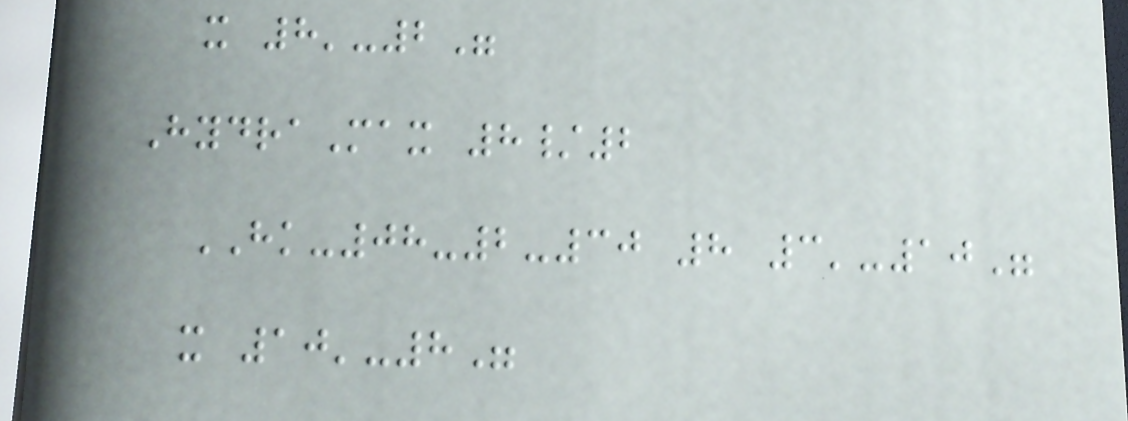x 8'-2"
HydraMax 8/2
HK-08-2-30 8 3'-10"
x 10'-8"
